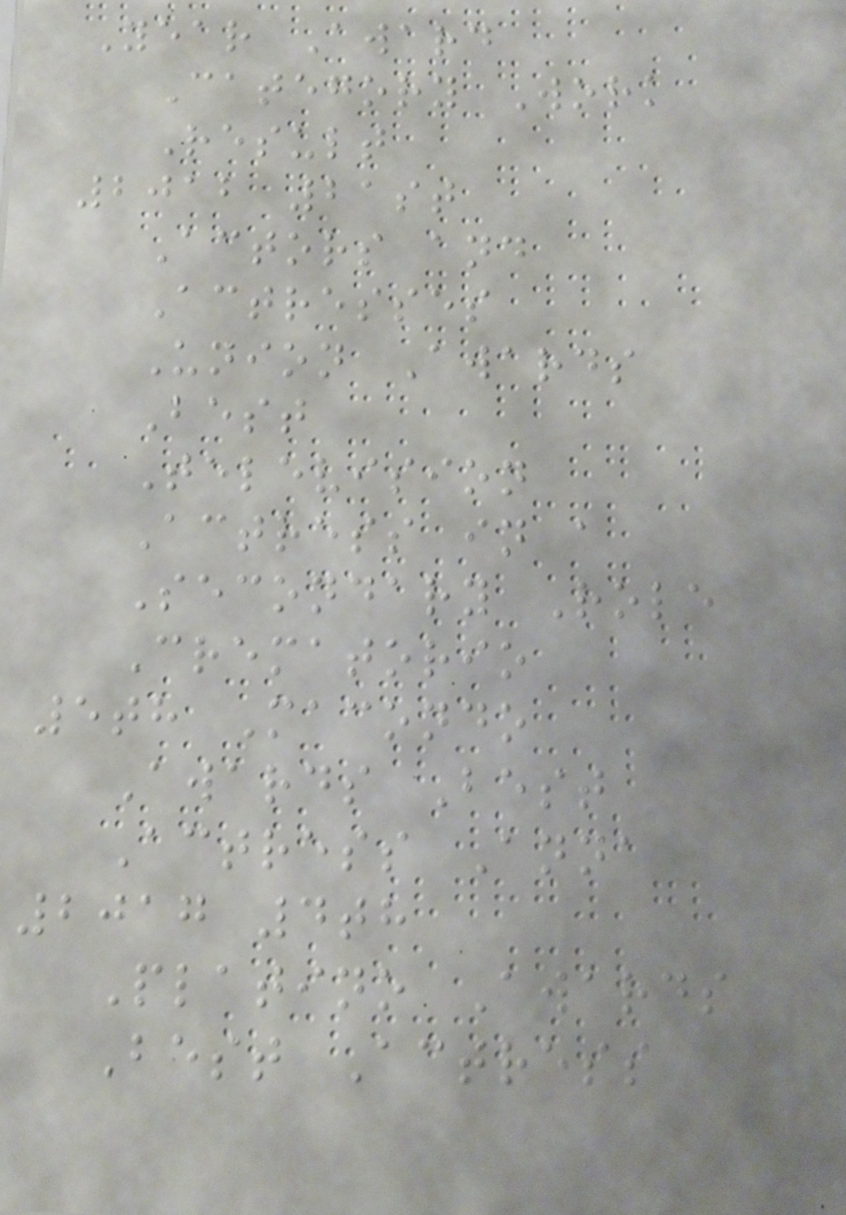Year Award
Category Work
Result
2012 21st
Actors and
Actresses
Union Awards
Best
Television
Actress in a
Secondary Role
Crematorio
5th Macondo
Awards Best
Actress Anna
2017 4th
Platino Awards
Best Actress
